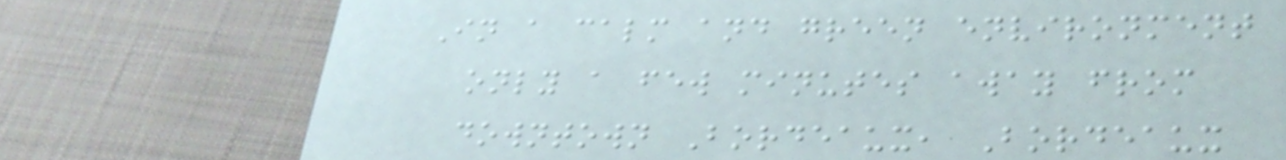In a calm and green environment
only a few minutes away from
downtown Bordeaux, Bordeaux
